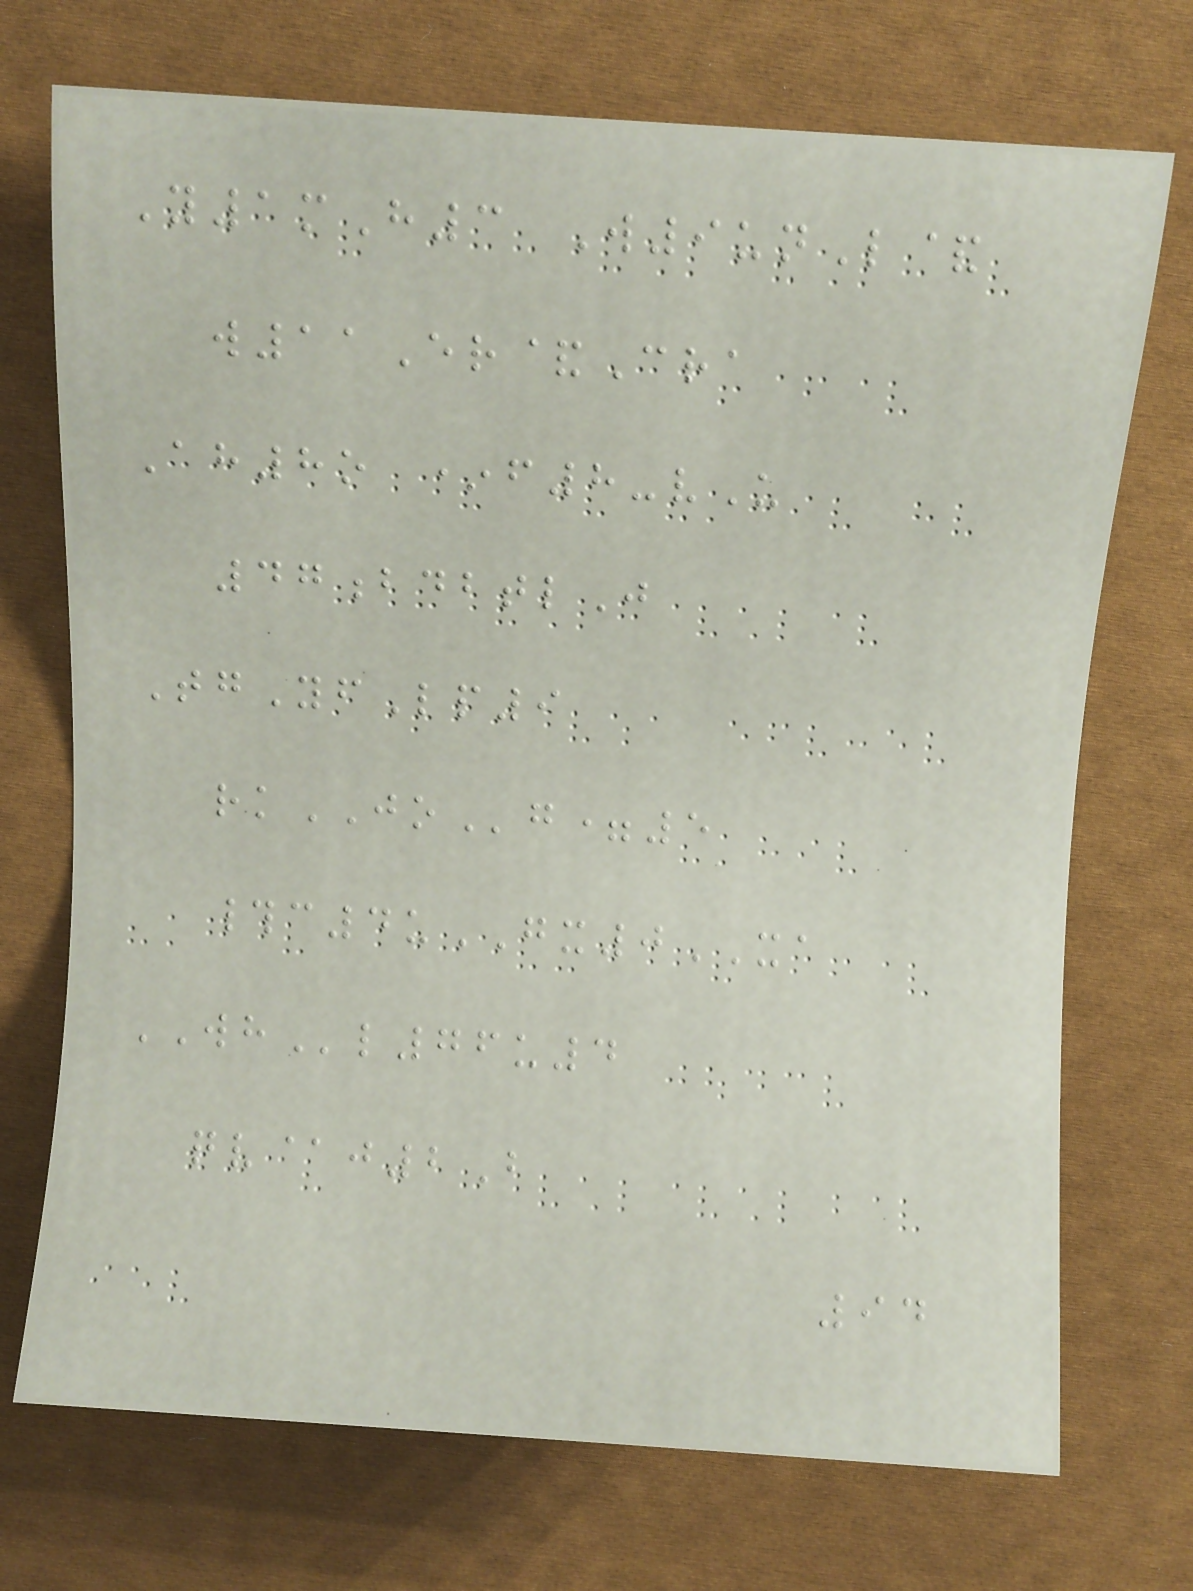Y1mH3 W9unL&
w11Er&Cra
Ah8o *f8-vU
47bdbtlJ
TgYfLp9
rkJOg=5
#c4uGX0XA
WHl76u4
qv@j2B
94
